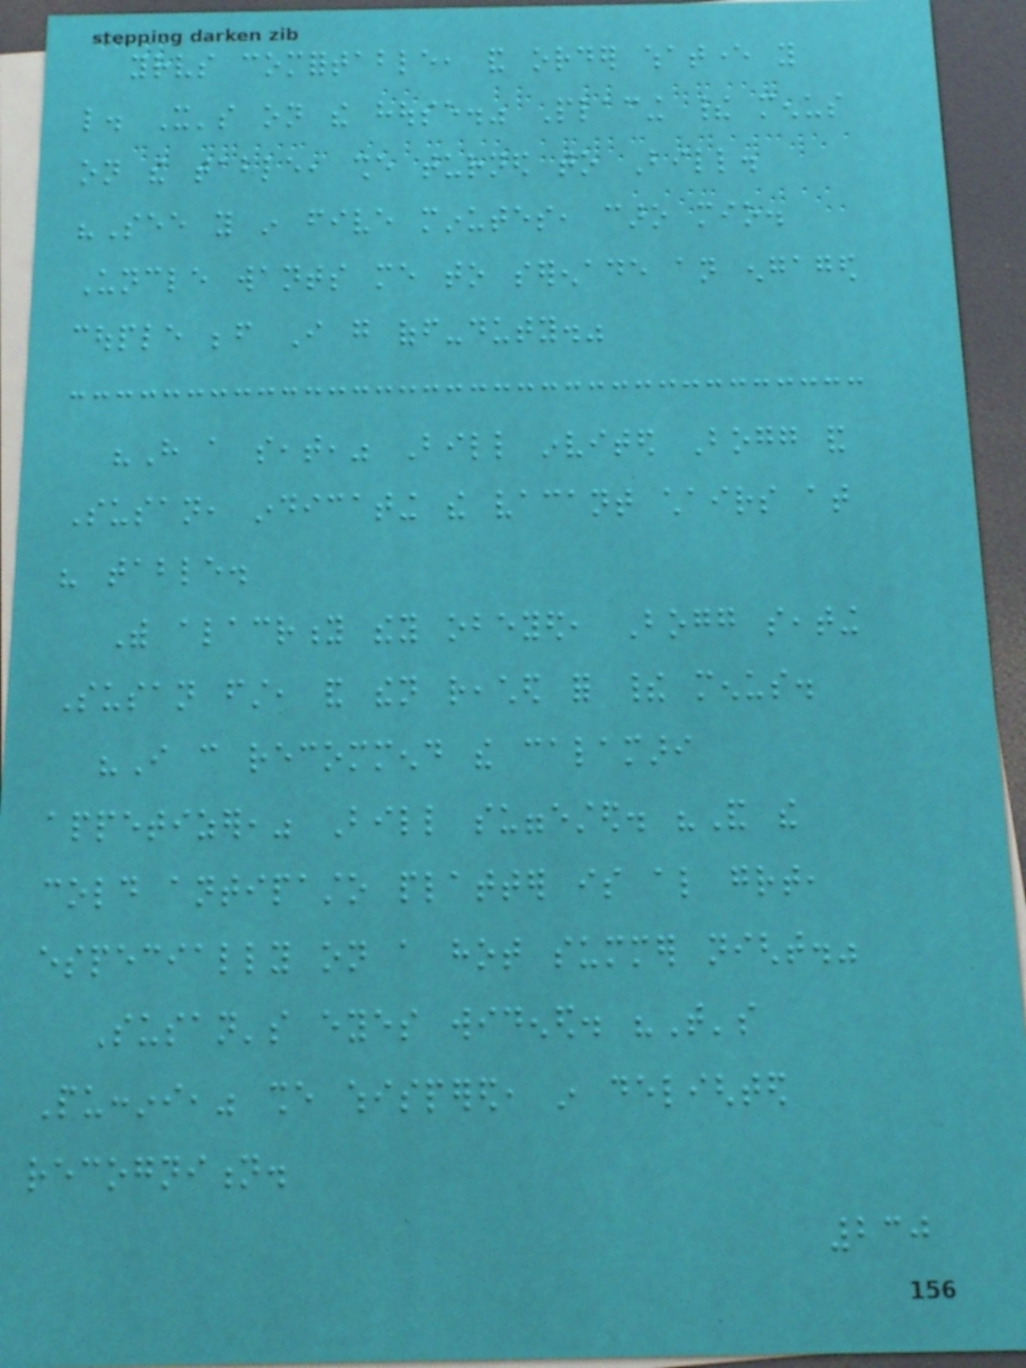yourselves comfortable, and order whatever you
like. It's on the house." Placing their menus
on the table, she turned to Bill.
"See you in five minutes, caro mio.
Uncle wants me to serenade an engaged
couple before I go off-duty."
"Have a seat," Bill invited Bogg and
Susan, indicating the vacant chairs at
his table.
With alacrity they obeyed, Bogg seating
Susan first, and then reached for their menus.
"I can recommend the calamari
appetizer," Bill suggested. "And the
cold antipasto platter is also great,
especially on a hot summer night."
Susan's eyes widened. "That's
Puccini," she whispered, in delighted
recognition.
230
